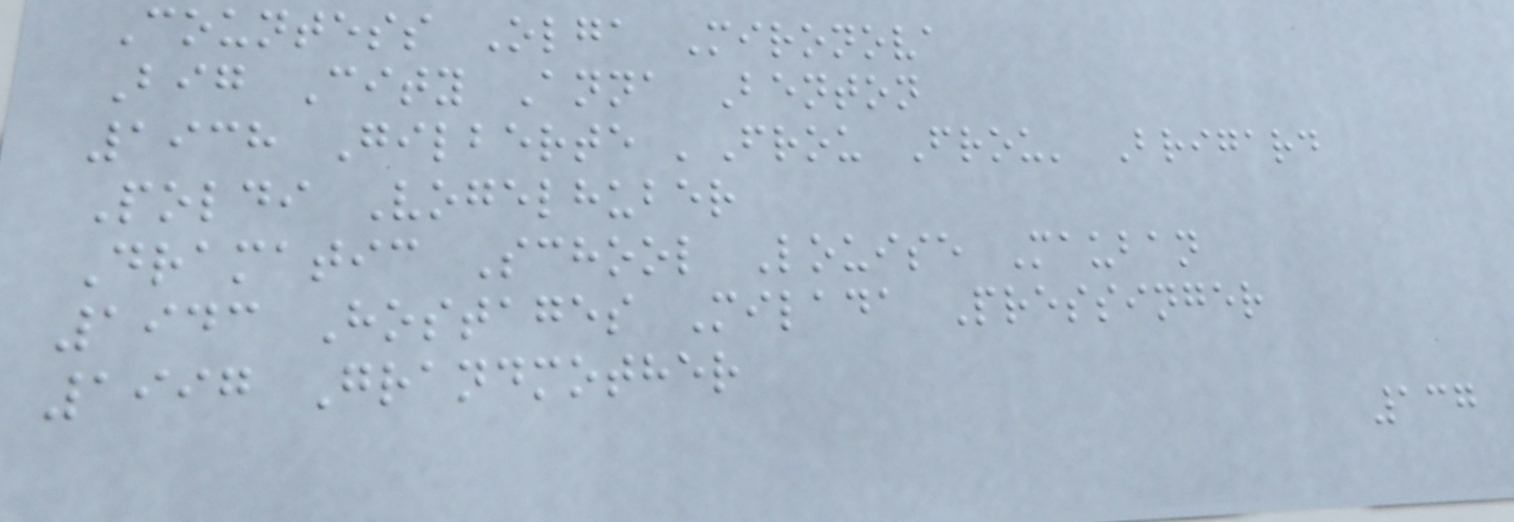Countess Olga Mironova
Big City Anna Benton
1938 Gilberte 'Frou Frou' Brigard
Poldi Vogelhuber
Dramatic School Louise Mauban
1943 Hostages Milada Pressinger
1997 Grandmother
137
